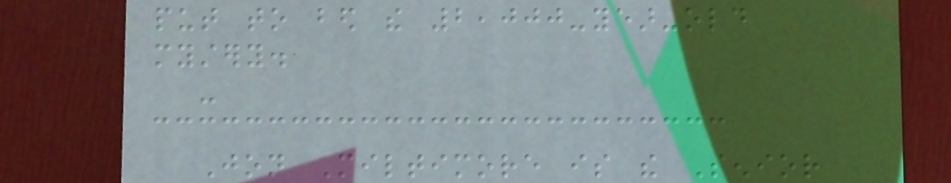put to bed the 2,000-year-old
mystery.
-
Jon Miltimore is the Senior
